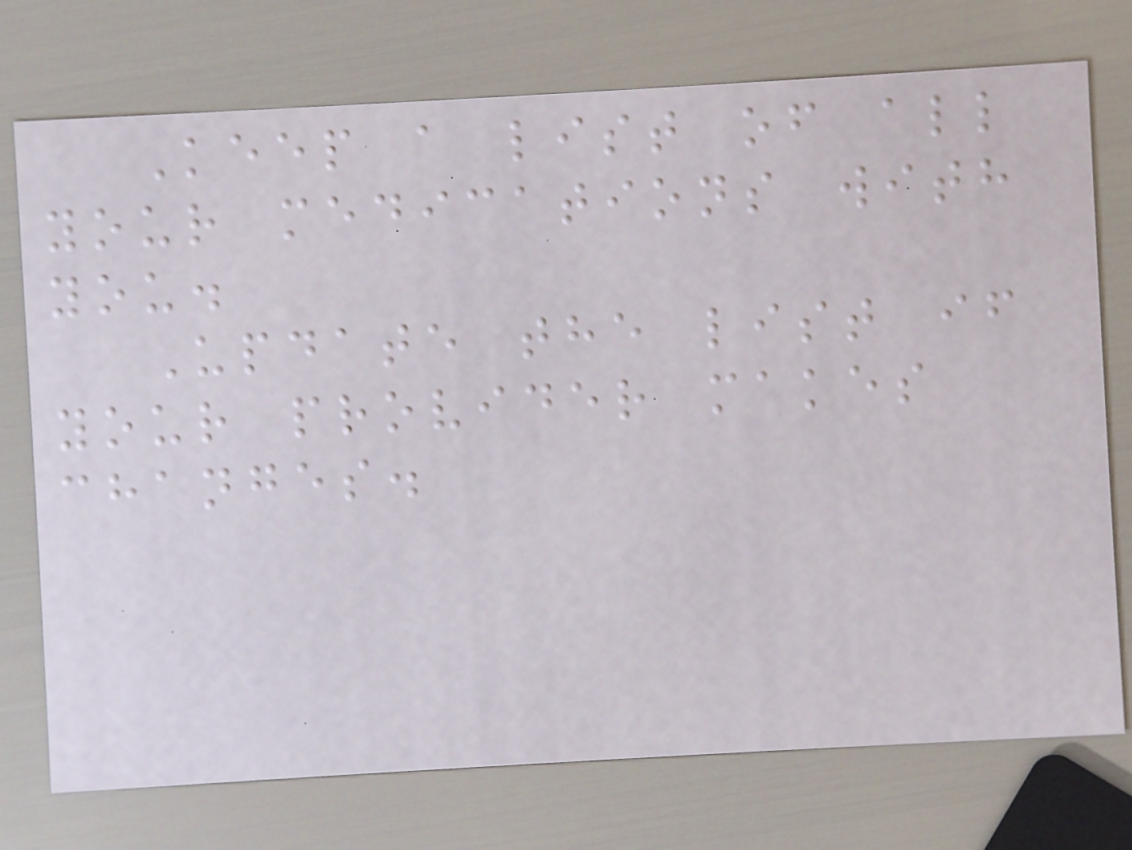Keep a list of all
your medications with
you.
Update the list if
your provider makes
changes.
